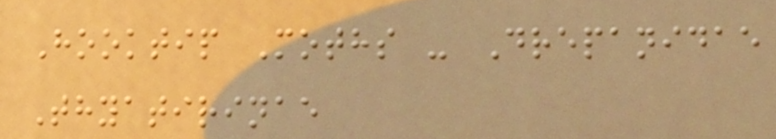Hooktip Moths - Drepanidae
Thyatirinae
